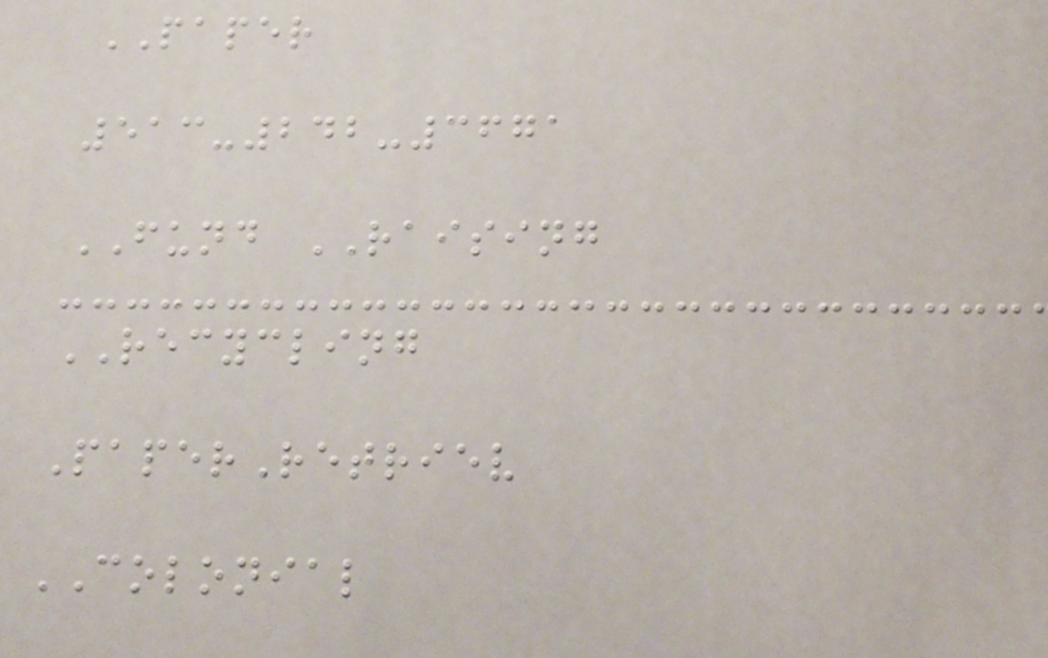PAPER
513-242-3671
FUND RAISING
RECYCLING
PaperRetriev
COLONIAL
